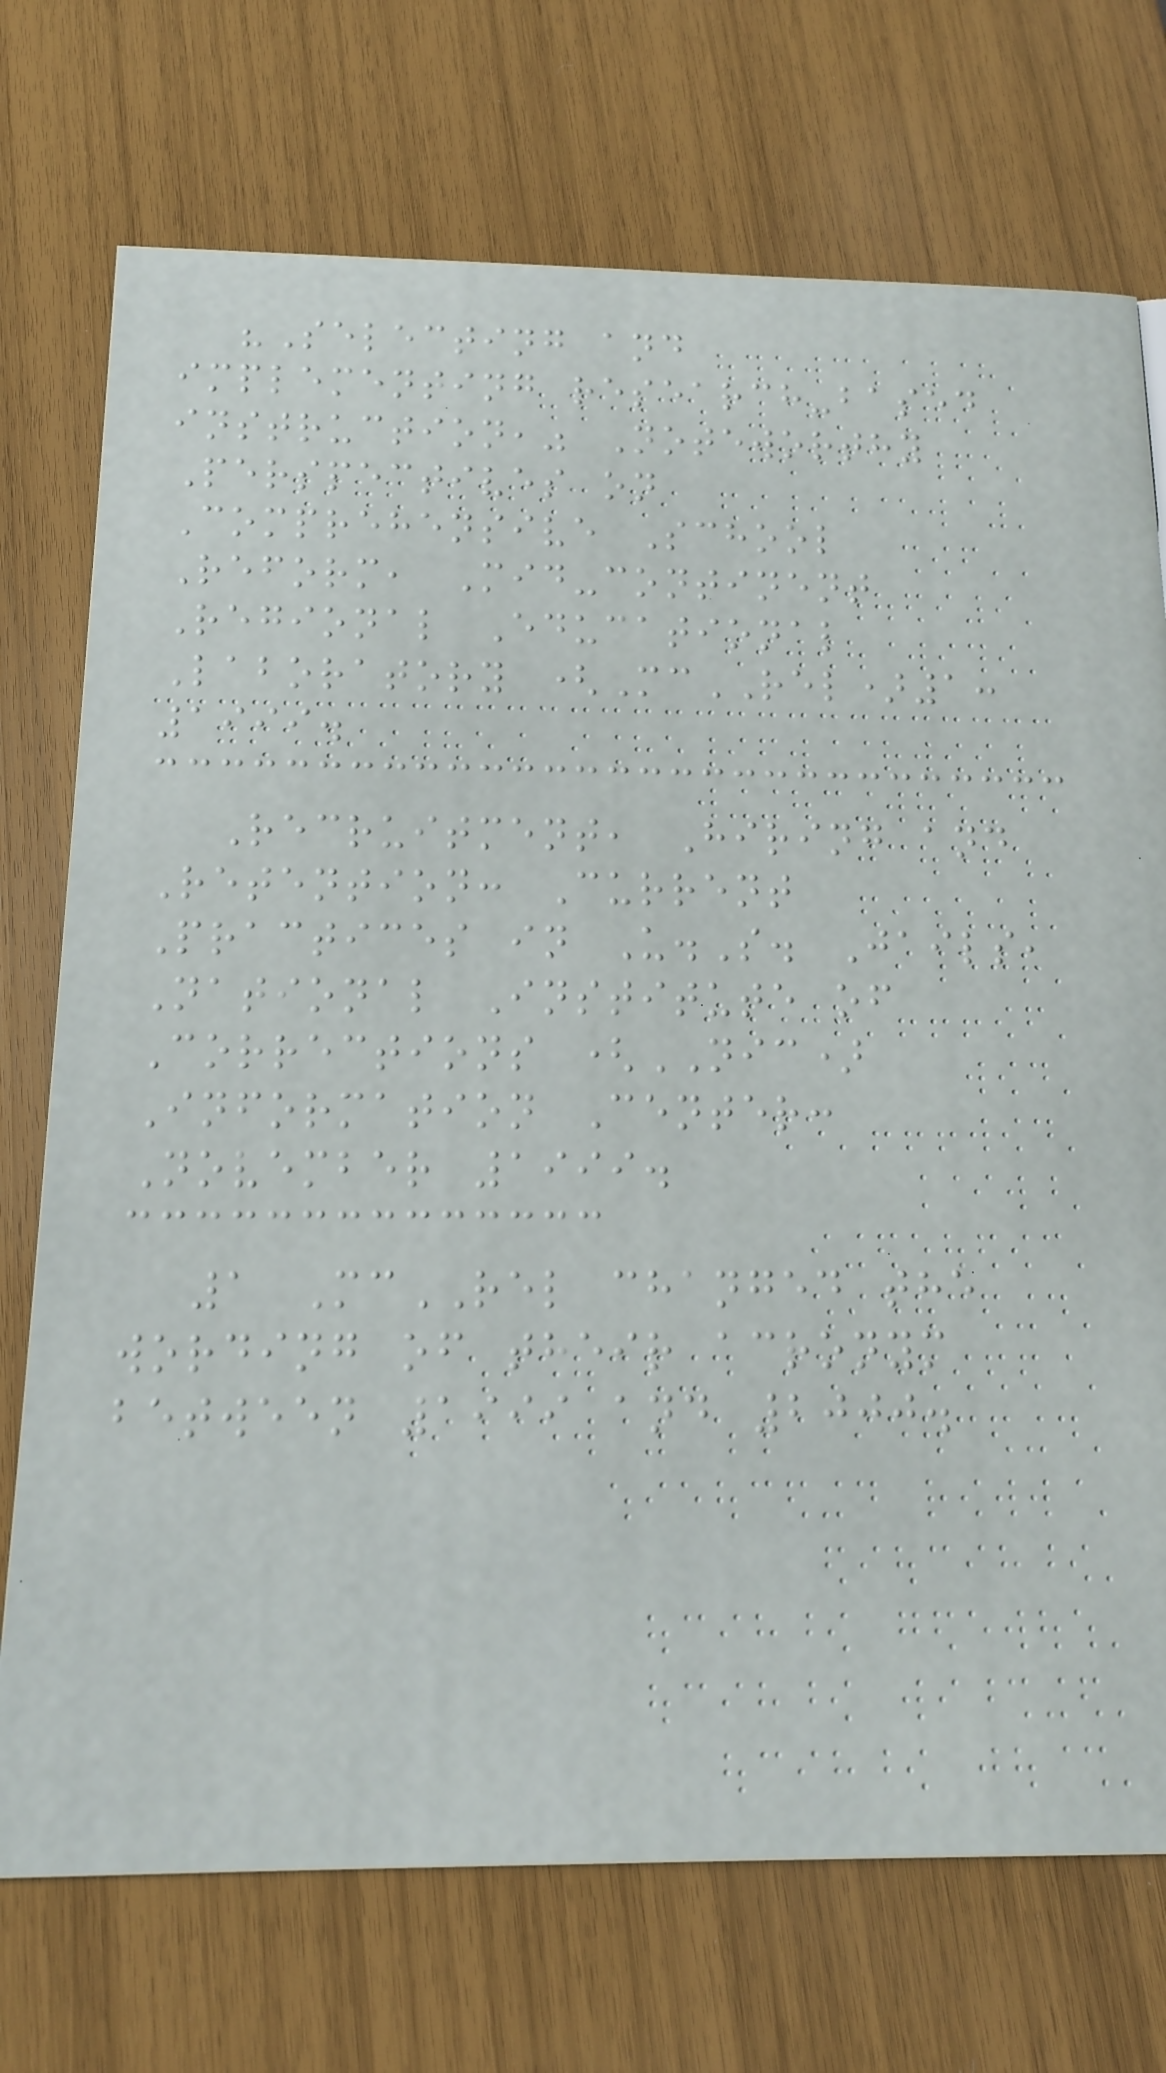"Selecting and
implementing research-based
instruction," Noteworthy
Perspectives on
Comprehensive School
Reform, Mid-continent
Regional Educational
Laboratory (McREL)1:
1999.
Recruitment, Hiring and
Retention: Current
Practices in U.S. Jails,
National Institute of
Corrections (NIC)
Information Center:
November 1999.
1 McREL changed the
wording of their acronym
between 1999 and 2000.
